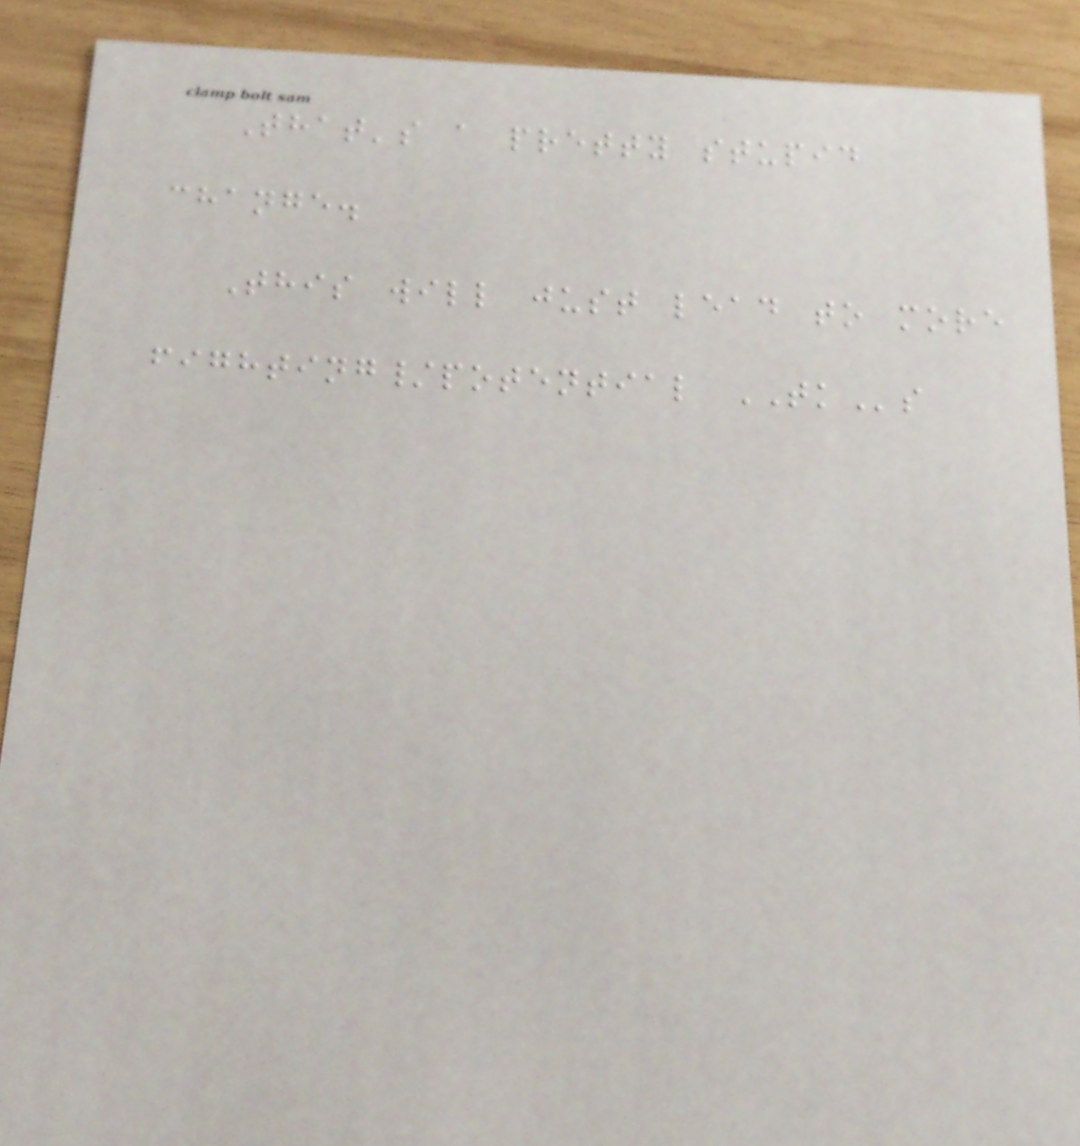That's a pretty stupid
change.
This will just lead to more
fighting/potential TKs
